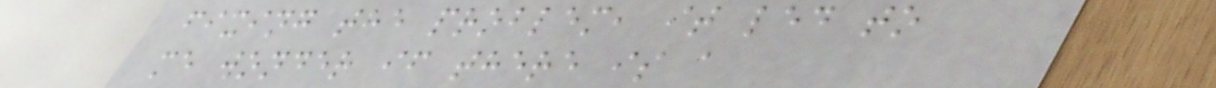fixing the problem, it led to
me wonder if there is a
